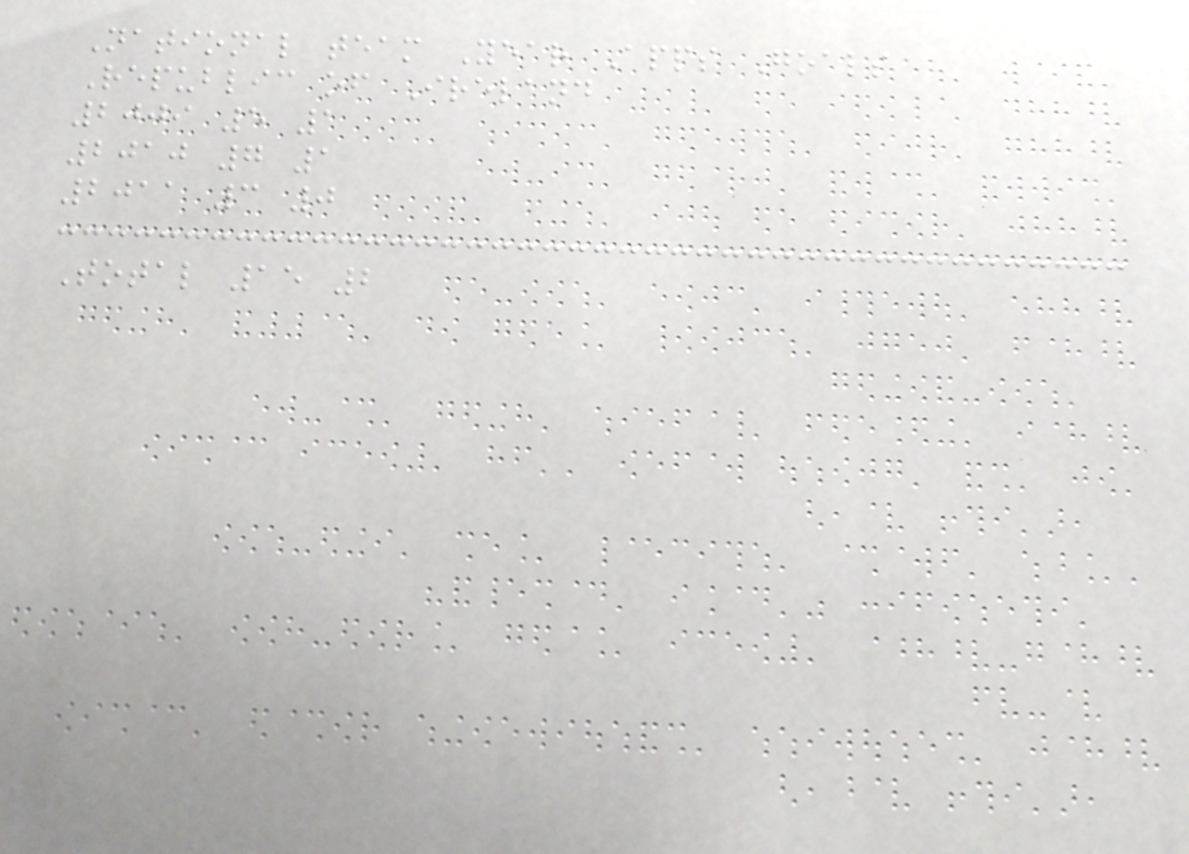National team Year Apps Goals
Republic of Ireland
2009 5 1
2010 7 1
2011 3 0
Total 15 2
